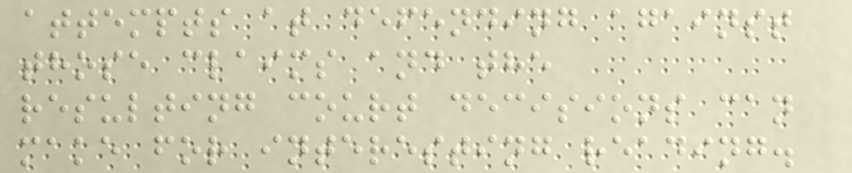attempts at defending against
those claims and the
resulting court decisions can
make for interesting reading.
